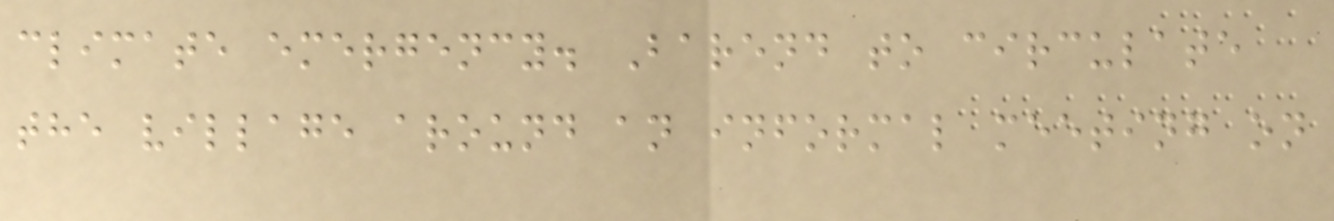climate emergency. Barend to circulate
the village around an informal meeting on
